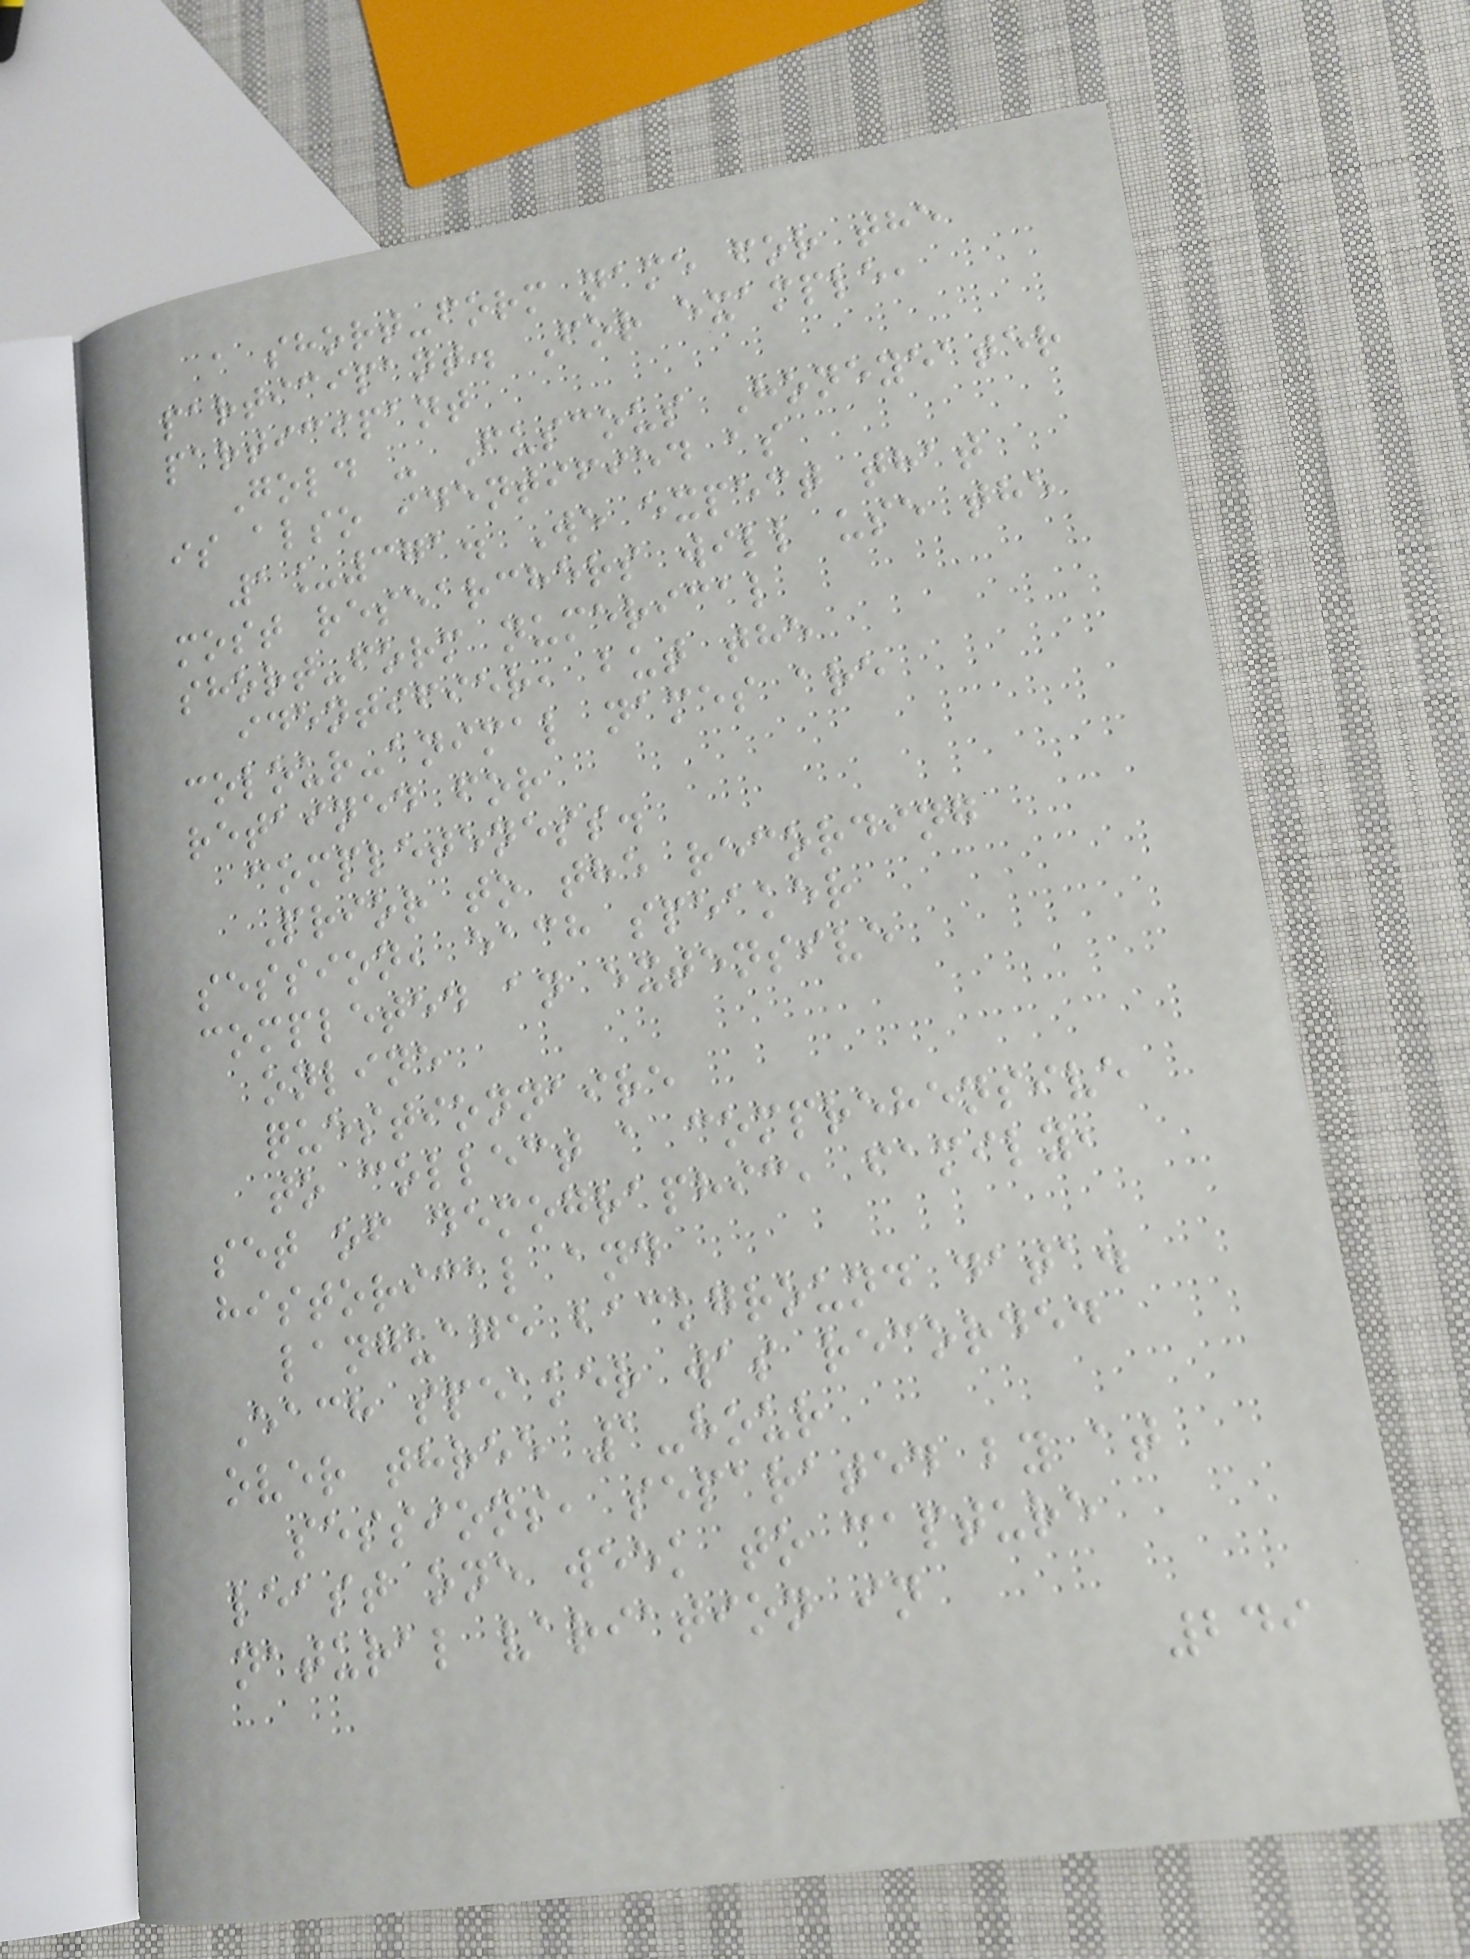a short-form name for the
participant. For example,
participant
Gold - Fuscous Honeyeater
is also identified as
1_371. We expect that
most researchers will use the
short-form numerical
identifier, but the
colour-animal names are
retained for
completeness.
Prior to the recording
session, each speaker
completed an extensive
online
questionnaire
to collect a comprehensive
set of demographic, family,
historical and
language background data.
Each speaker was recorded
over three 1-hour
sessions, separated by at
least one week to capture
natural variation in
249
